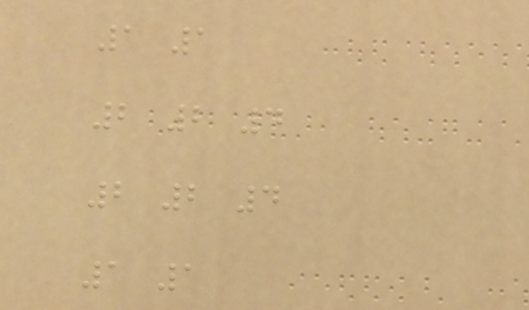1 1
2 2 4
2 2 4
1 1
